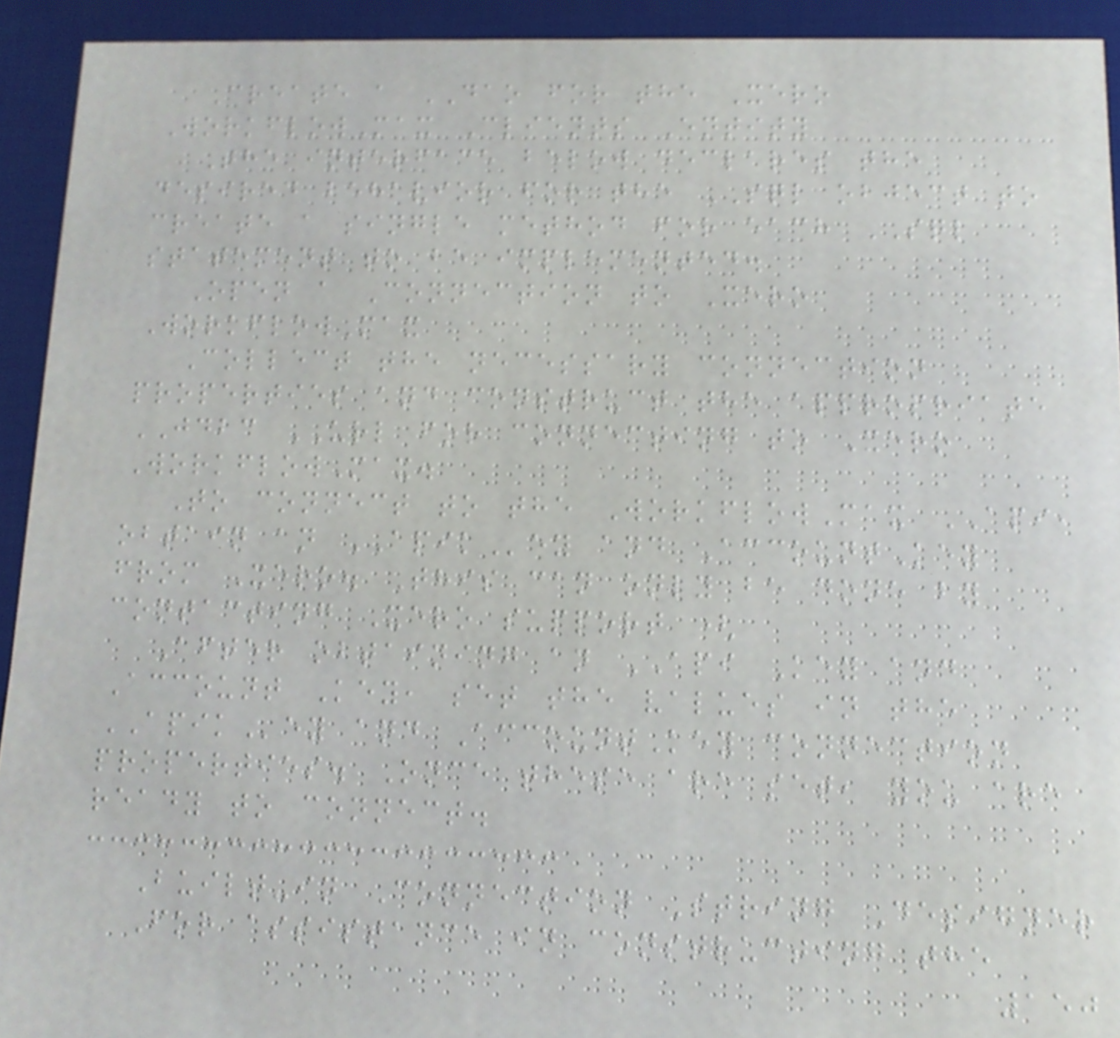Create a DAO for the Xero
WorkflowMax Clients Entity
The interface below declares the
desired behavior for the SQL object to
create a single method for each SQL
statement to be implemented.
Open a Connection to Xero
WorkflowMax
Collect the necessary connection
properties and construct the appropriate
JDBC URL for connecting to Xero
WorkflowMax.
To connect to the WorkflowMax API,
obtain an APIKey and AccountKey
from Xero. This can only be done by
contacting Xero support (
After obtaining an API Key and
Account Key, set the values in the
APIKey and AccountKey connection
properties. Once these are set, you are
ready to connect.
Built-in Connection String Designer
For assistance in constructing the
150
